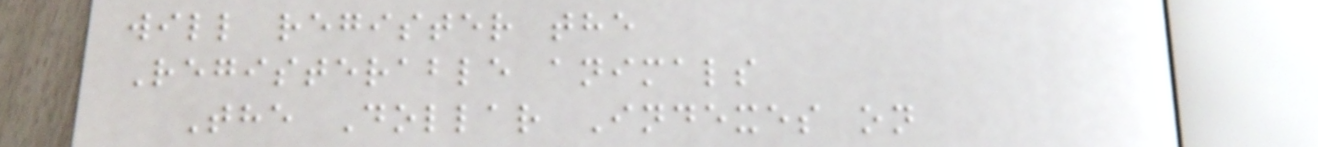will register the
Registerable animals
The Dollar Indexes on
